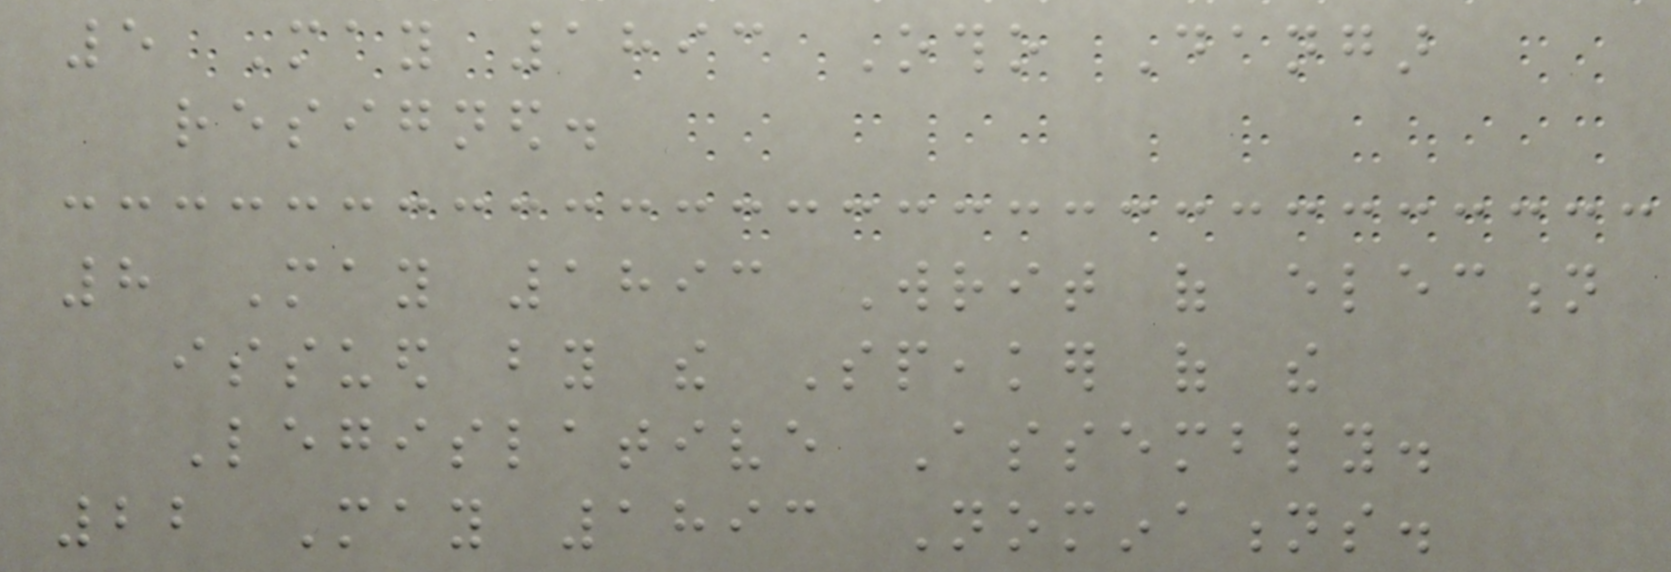5 May 1893 Otho Dangar
resigned.
8 May 1893 Writ of election
issued by the Speaker of the
Legislative Assembly.
22 May 1893 Nominations.
